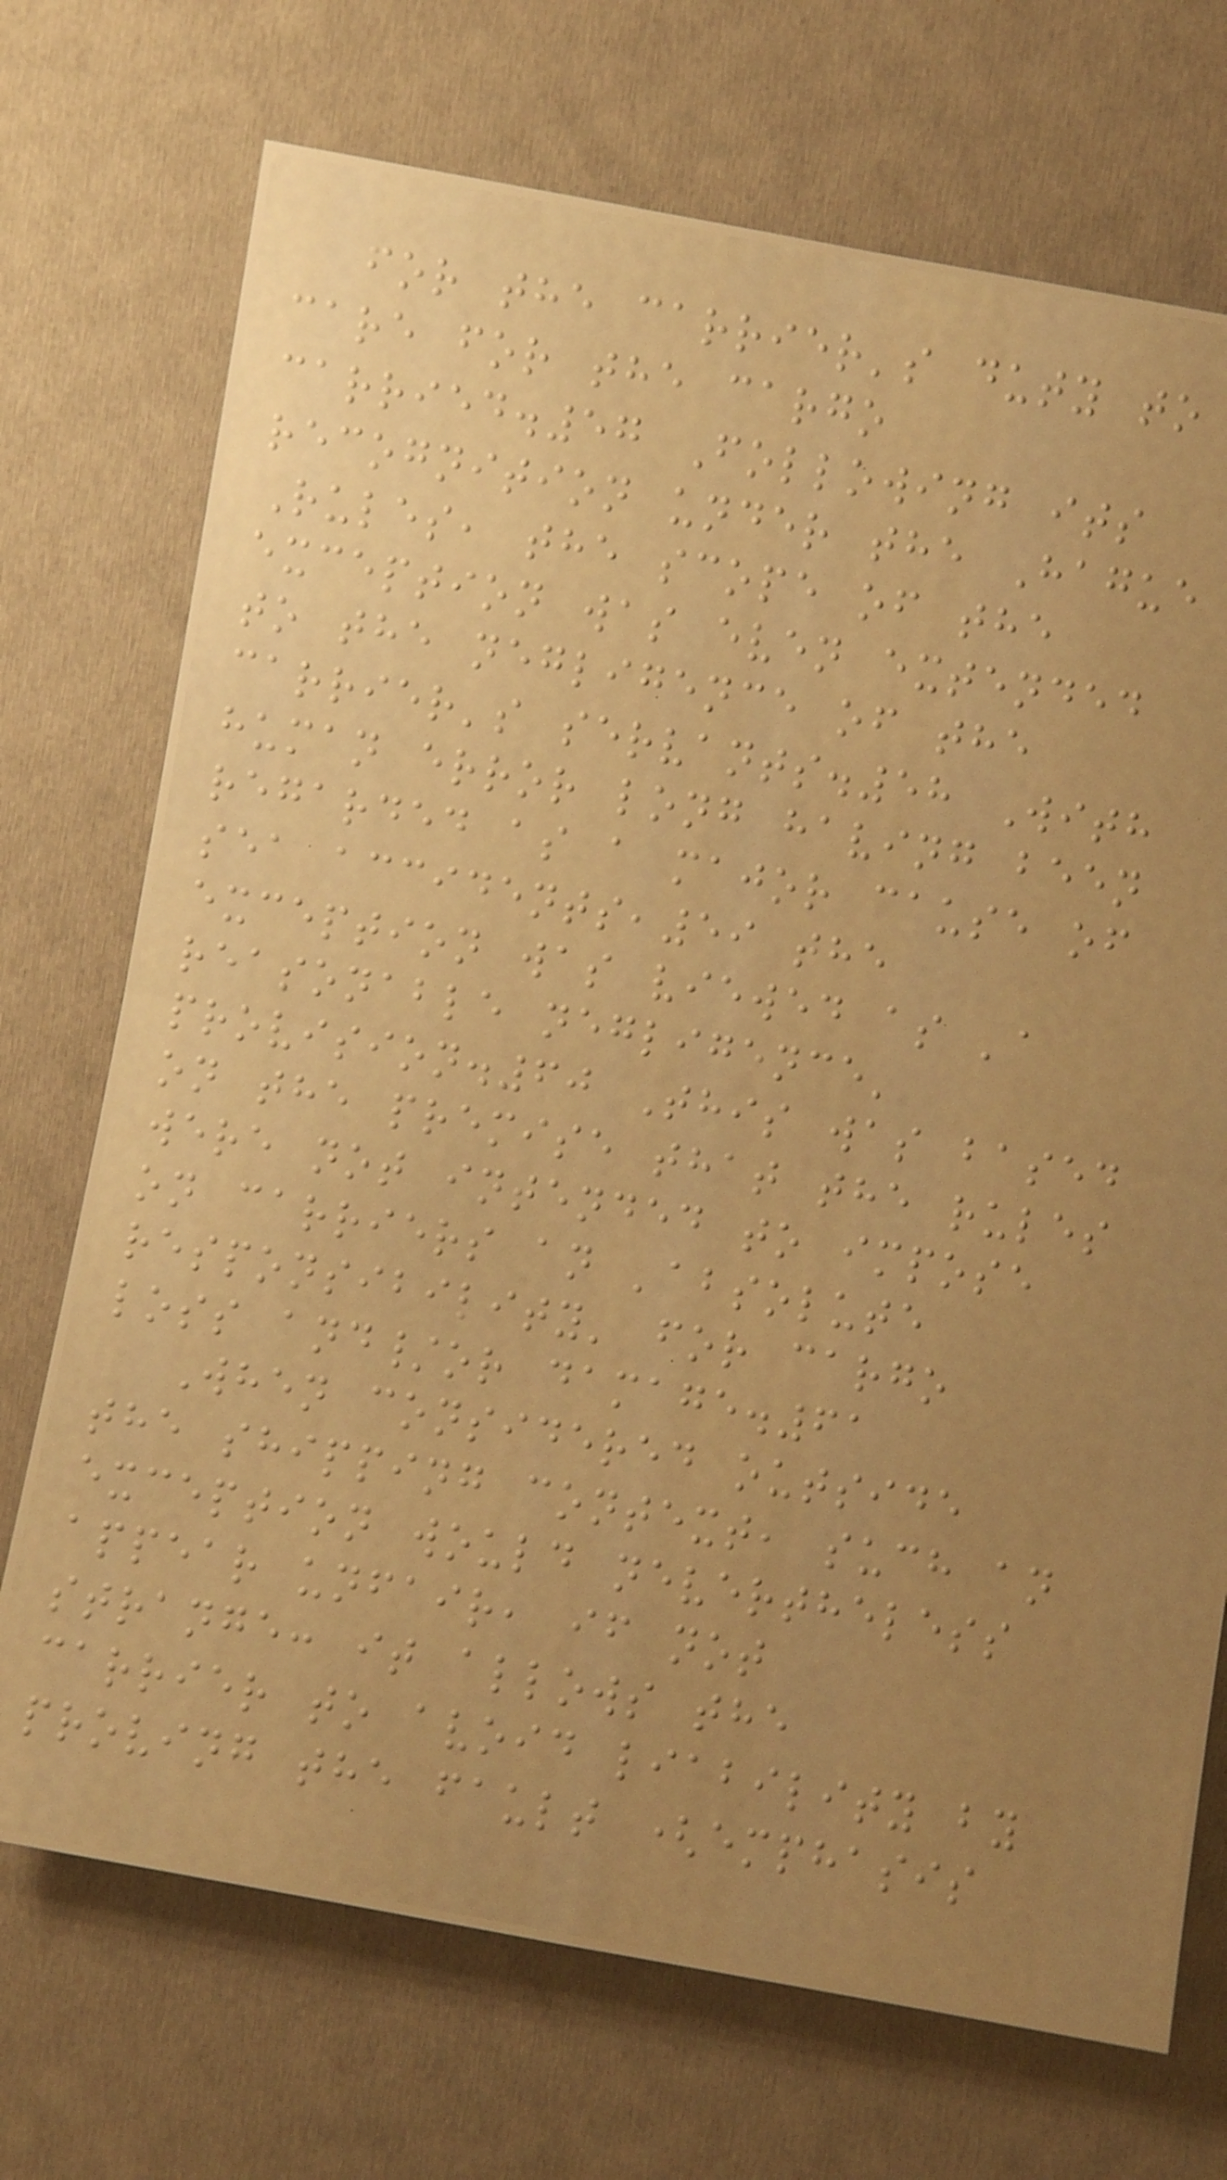for the carrier's duty to
care for the cargo
carried.57 Following its
recognition under the Hague
Rules, the scope of the
exception was even extended
to the negligence of the
carrier's servants.58 With
human error long having been
regarded as a major cause of
sea accidents,59 the
exception was viewed as 'a
reasonable negligence'
provision.60 This was based
on the premise that the rules
were not intended to impose
on carriers an 'absolute
responsibility' for cargo
loss and/or damage.61
When considered outside
the shipping context, such an
exception would nevertheless
appear unfair, if not
strange: it allows the
carrier to avoid liability by
proving the fault (emphasis
